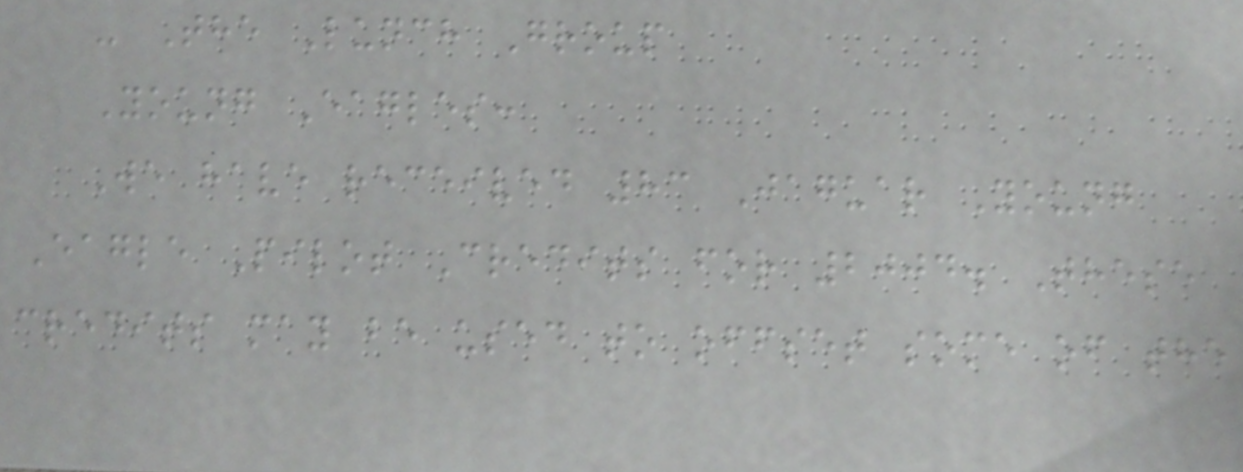- The Lunch Group
Young Eagles:
We have received 83 Jaguar Young
Eagle Pilot Credits for 2004. These
credits may be used to offset some of the
